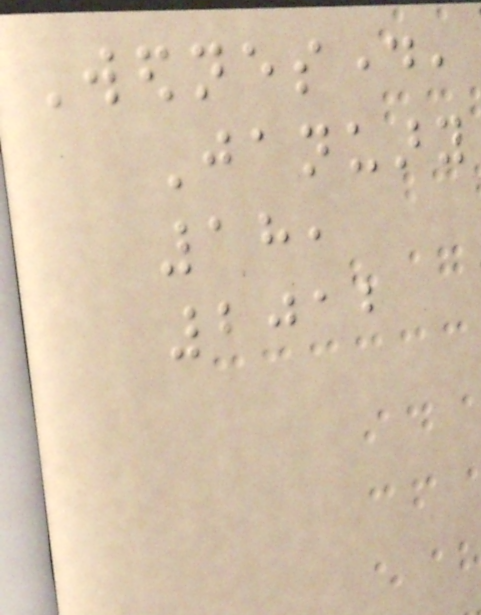Wednesday,
January
18,
2012
